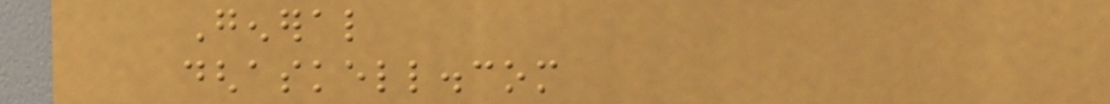General
dghaskell.com
